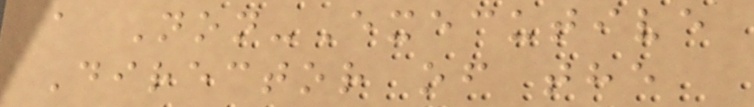a Non-Executive
Director of the
